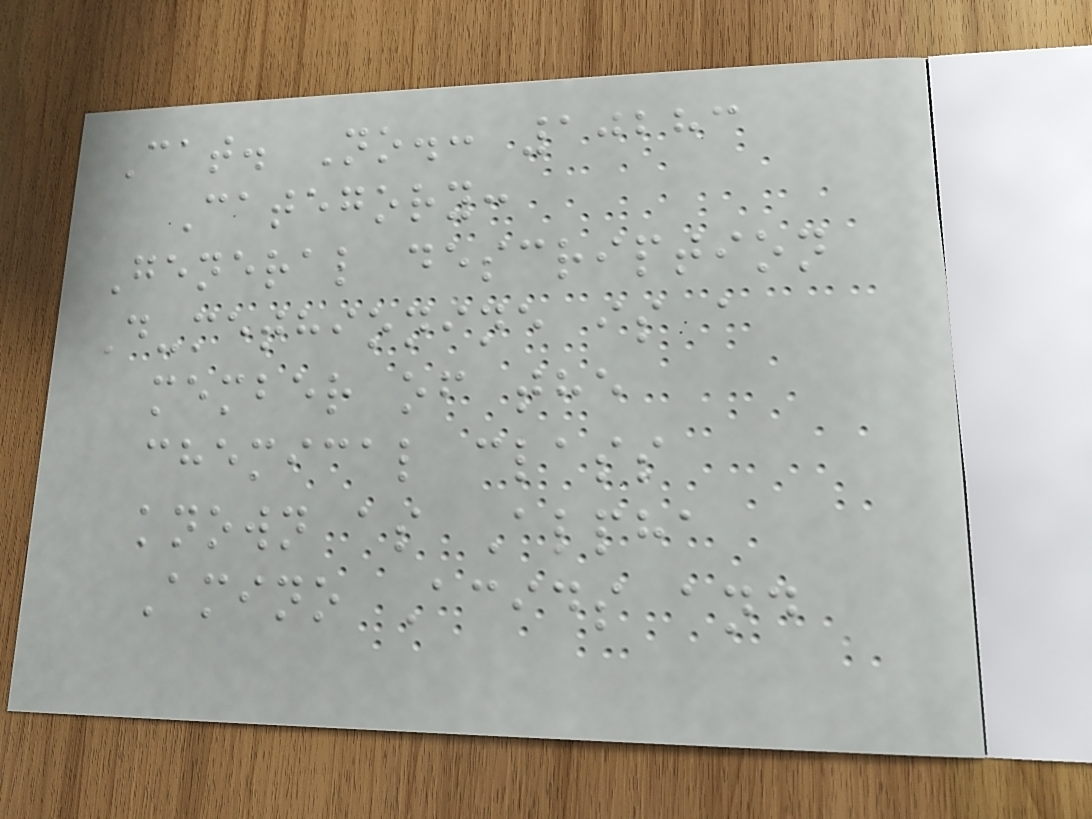Cat. No.: 10283
Category:
General description
D-methionine is a
member of the
chemical class
known as Alpha
Amino Acids and
